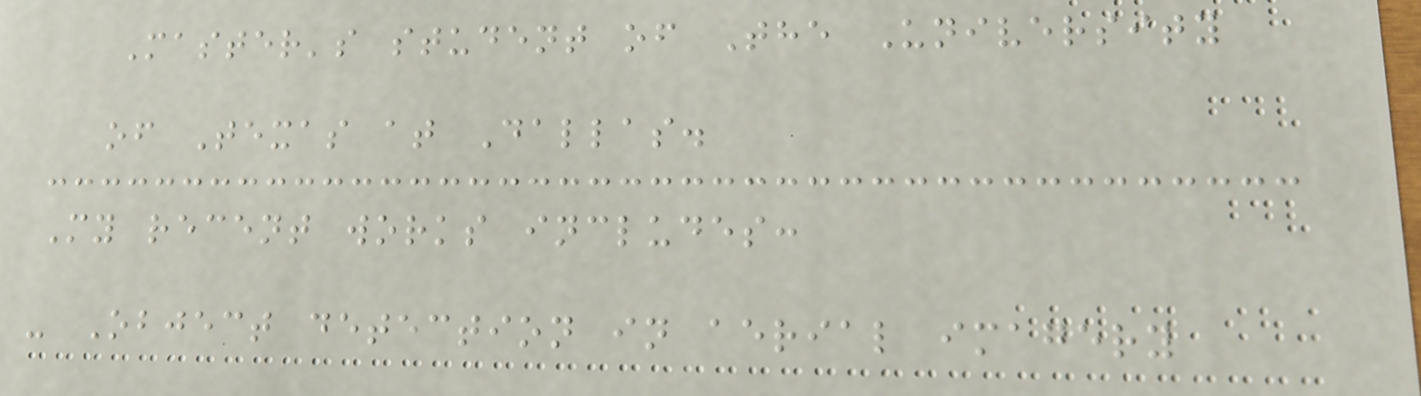Master's student of The University
of Texas at Dallas.
My recent works includes:
- Object detection in aerial imagery
